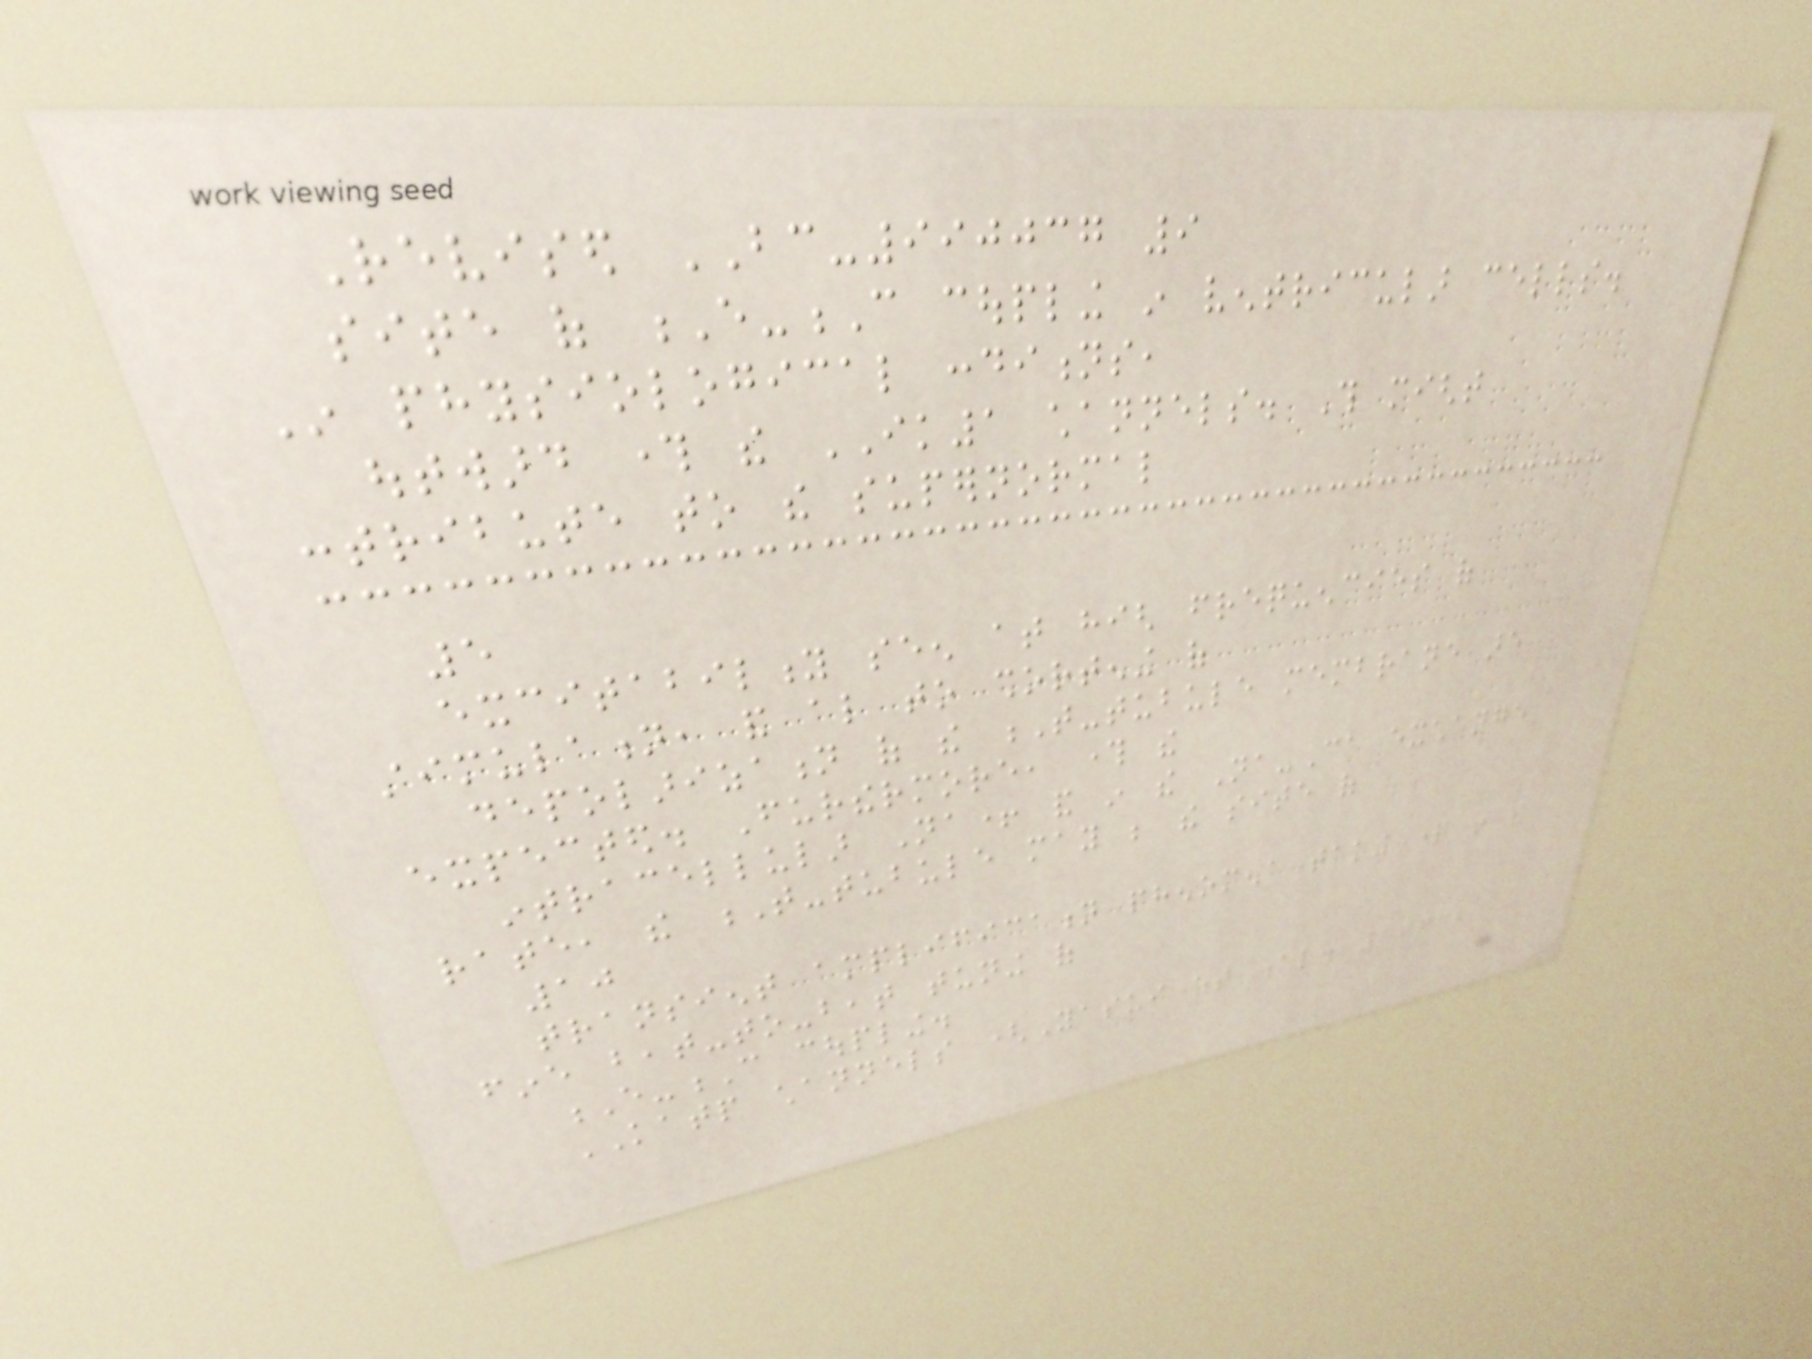Revised BC-990037 9
site of E-C coupling in ventricular cells.
In physiological conditions,
outward through the IK1 channels. This might
contribute to the supernormal
5
excitability seen at high frequencies of
stimulation, and also to shortening of
depolarization of the T-tubule membrane are
expected. Furthermore, through the
intracellular Na+ and in the Na-Ca exchange
rate, the T-tubule may be the site of
10
transient amplification phenomena taking part in the
fine beat-to-beat tuning of
E-C coupling.
KATP channels (Yasui et al. 1993,
